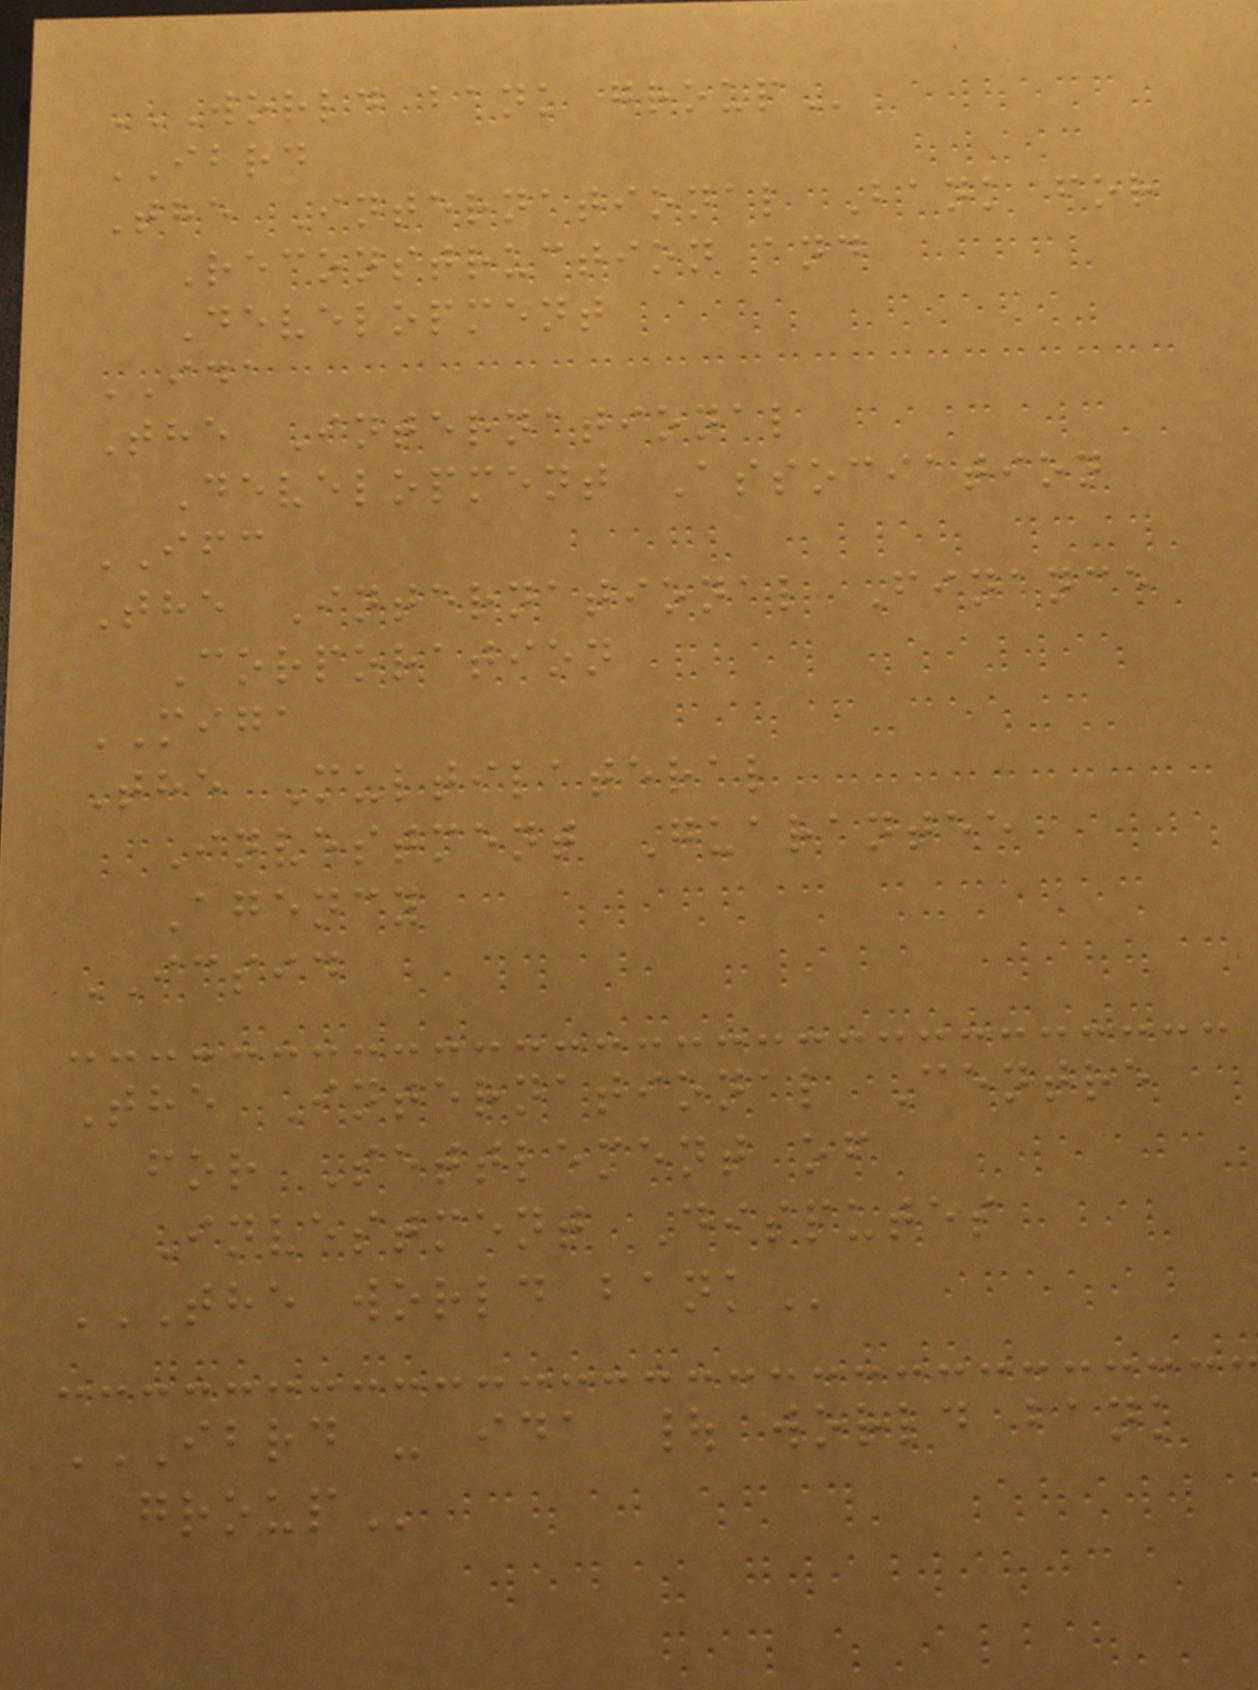WORLD BANK GROUP
IBRD
The International Bank for
Reconstruction and
Development
IDA
The International
Development Association
IFC
The International Finance
Corporation
MIGA
The Multilateral
Investment Guarantee
Agency
ICSID
The International Centre
for Settlement of
Investment Disputes
THE WORLD BANK
IBRD - IDA | WORLD BANK
GROUP
